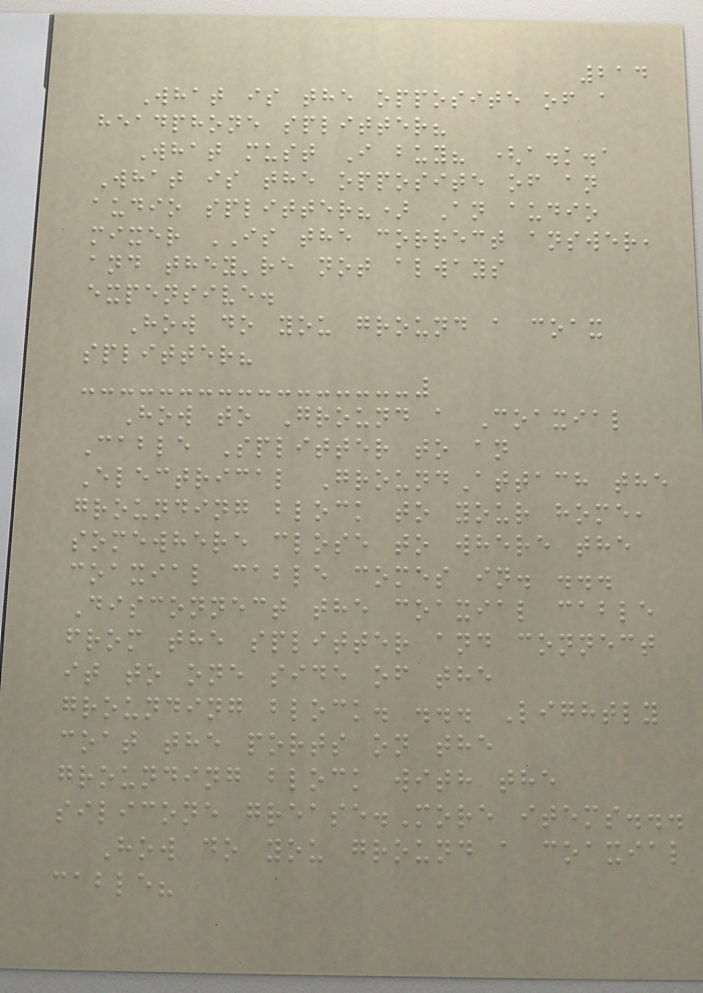214
What is the opposite of a
headphone splitter?
What must I buy? (a.k.a
What is the opposite of an
audio splitter?) An audio
mixer IS the correct answer,
and they're not always
expensive.
How do you ground a coax
splitter?
How to Ground a Coaxial
Cable Splitter to an
Electrical GroundAttach the
grounding block to your home,
somewhere close to where the
coaxial cable comes in. ...
Disconnect the coaxial cable
from the splitter and connect
it to one side of the
grounding block. ... Lightly
coat the ports on the
grounding block with the
silicone grease.More items...
How do you ground a coaxial
cable?
